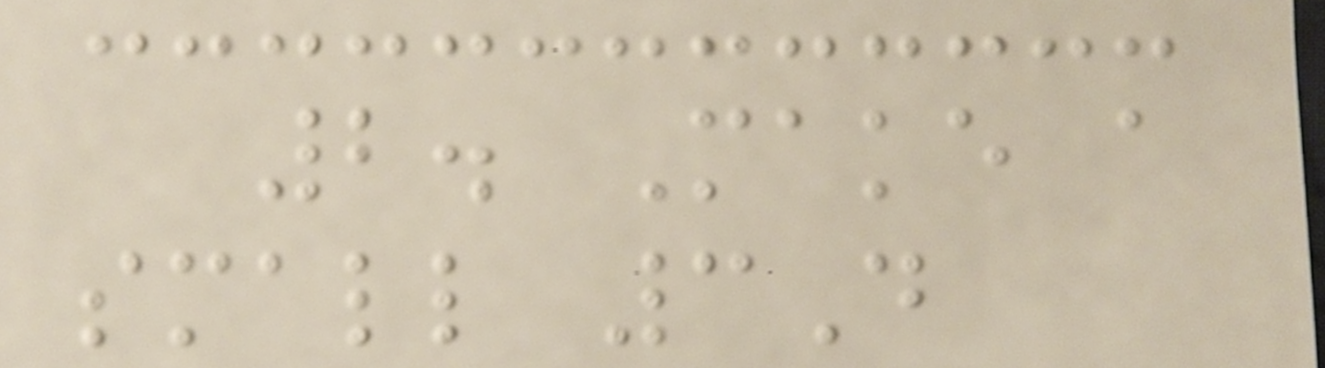2. Make a
small 3D
